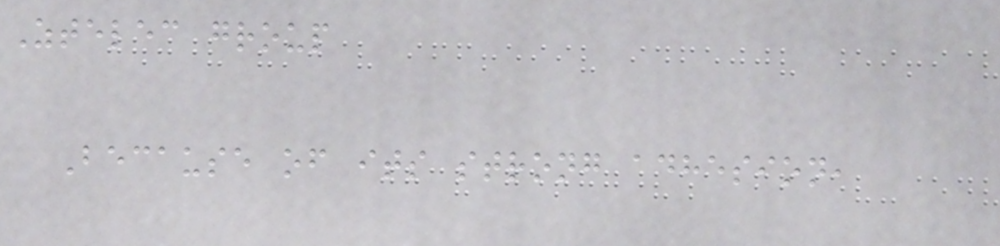Ztelec group
Because of its strong adhesion,
